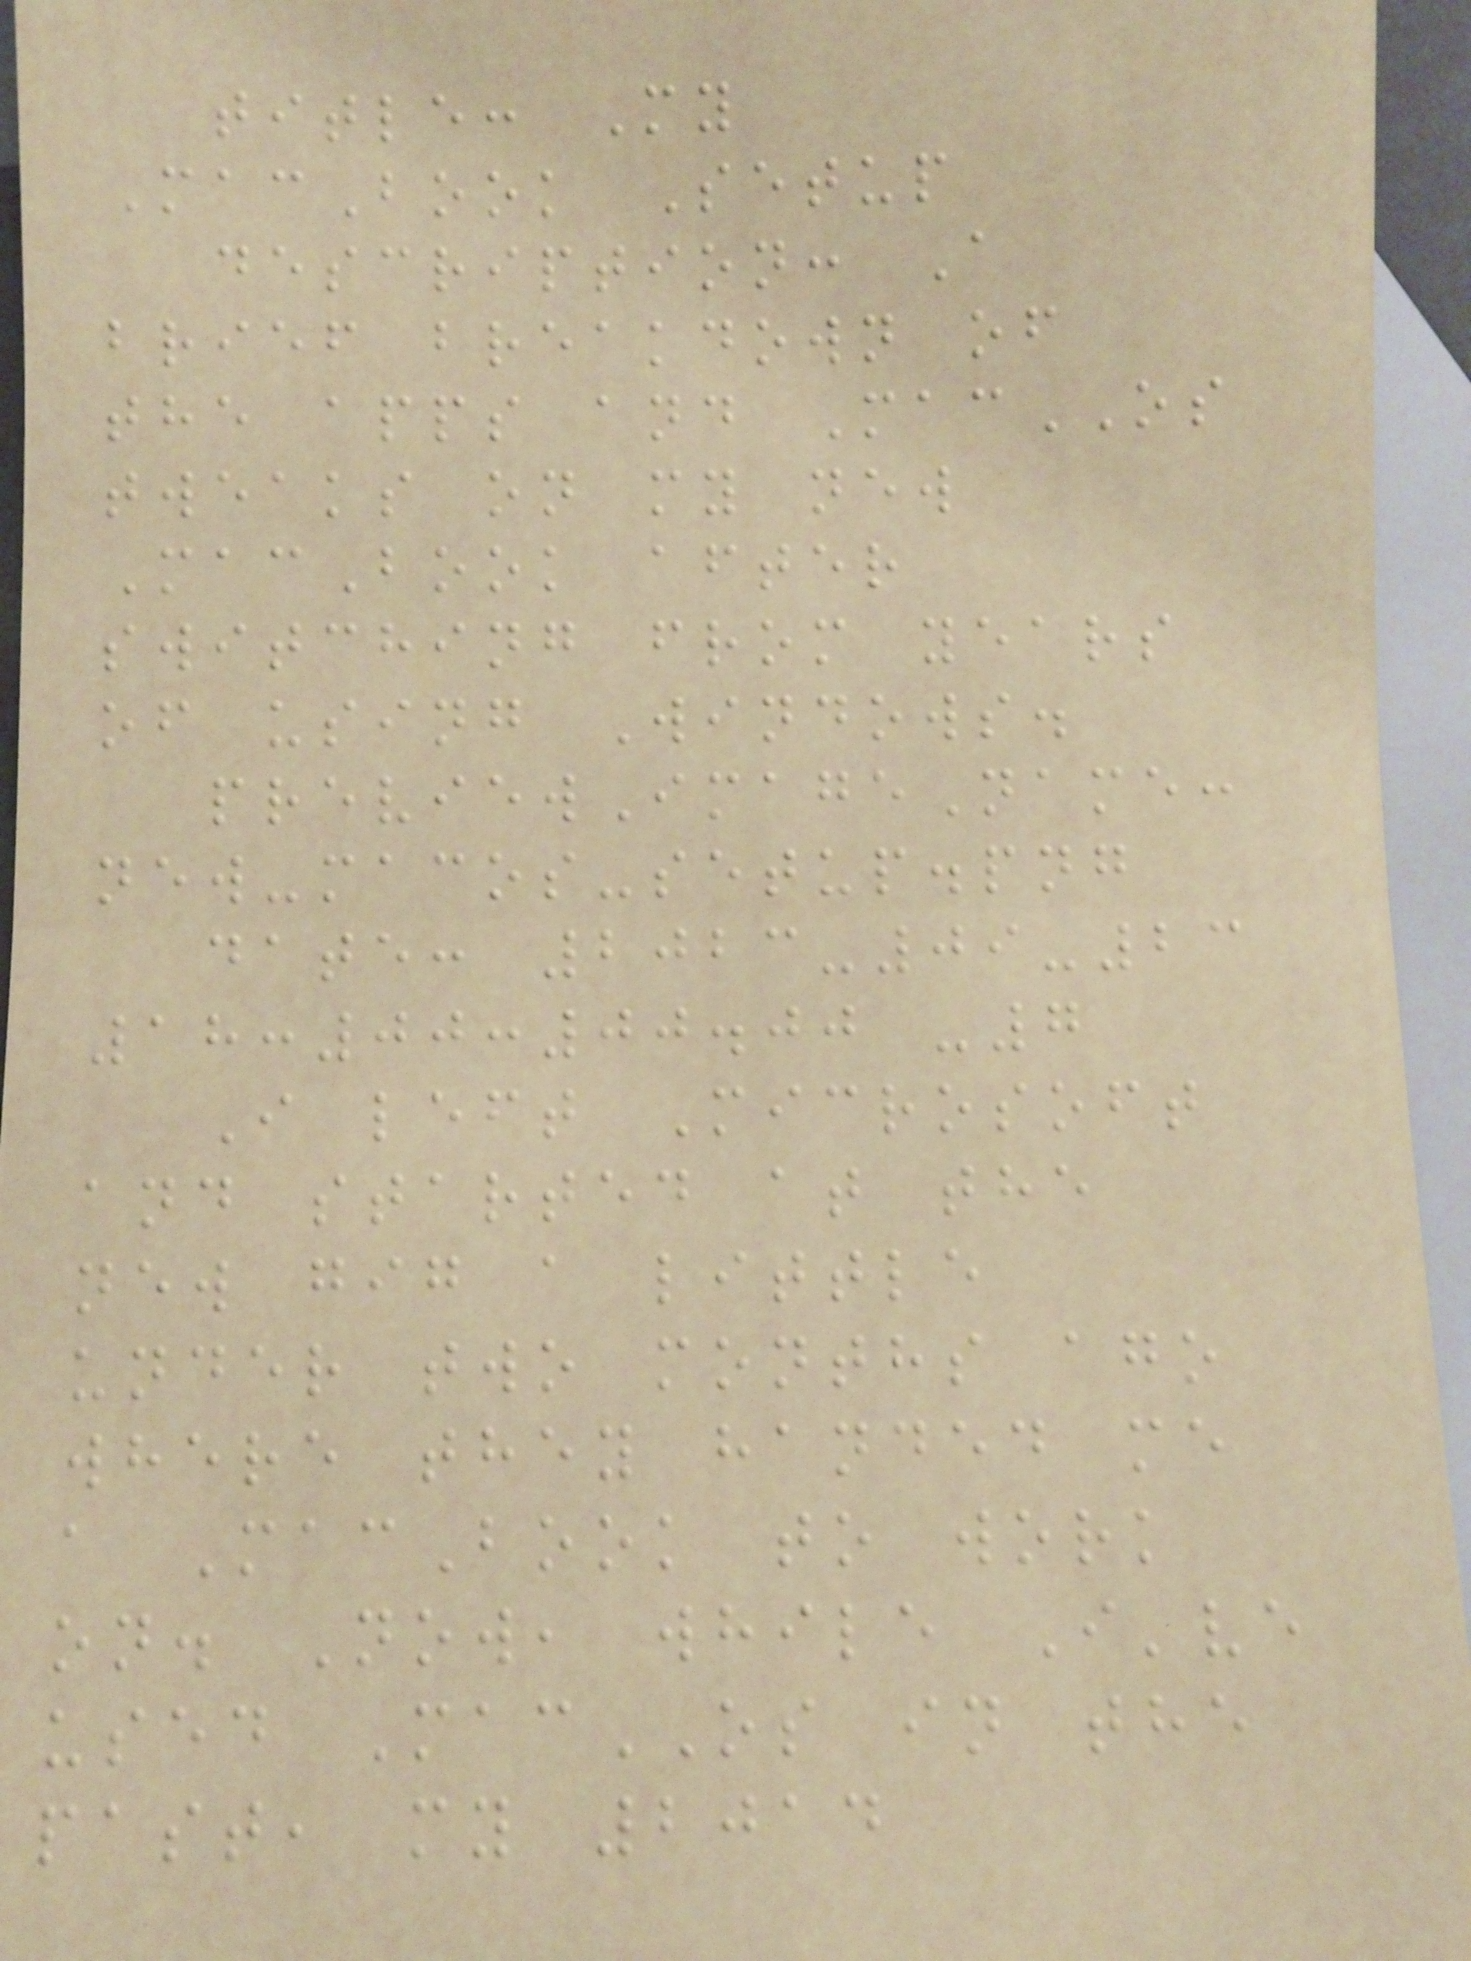title: My
MacBook Setup
description: A
brief breakdown of
the apps and MacOS
tweaks on my new
MacBook after
switching from years
of using Windows.
previewImageName:
new-macos-setup.png
date: 2023-09-23
18:00:00.00 -7
I left Microsoft
and started at the
new gig a little
under two months ago
where they handed me
a MacBook to work
on. Now, while I've
used MacOS in the
past, my 2014
